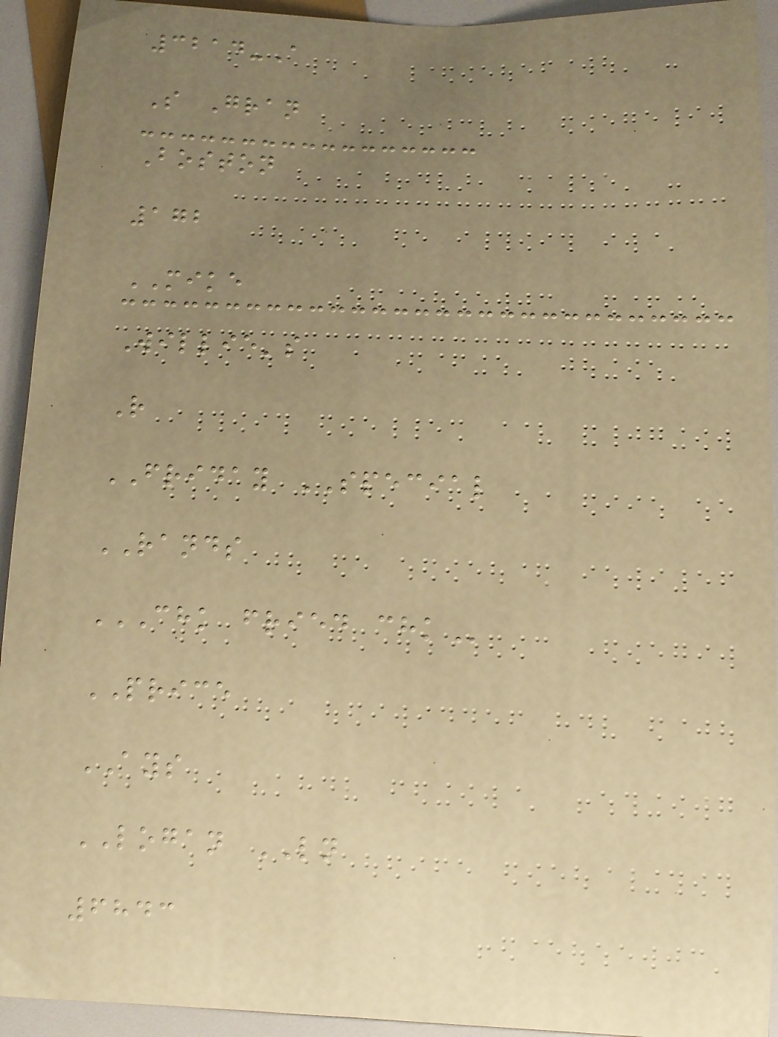3214-A
S Gran
Boston
172
MIKE
Willie's
R
FRIDAY SPECIAL
RANDS
CHK FRIED CHK
PRICE
AYS
LOGAN LN
6843
